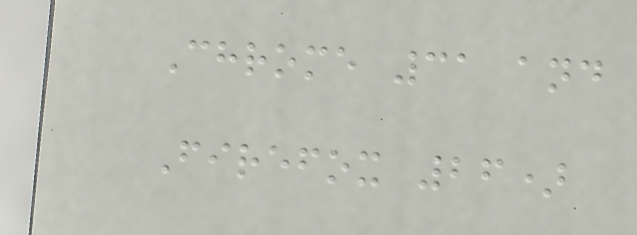Chrome 31 and
Firefox 26)
